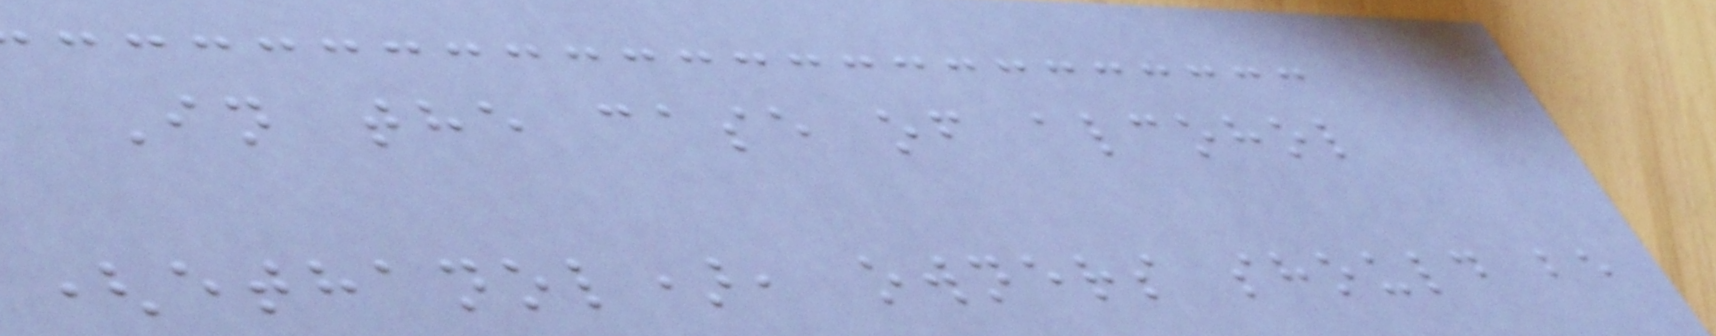In the case of alcohol
(ethanol), owners should be
